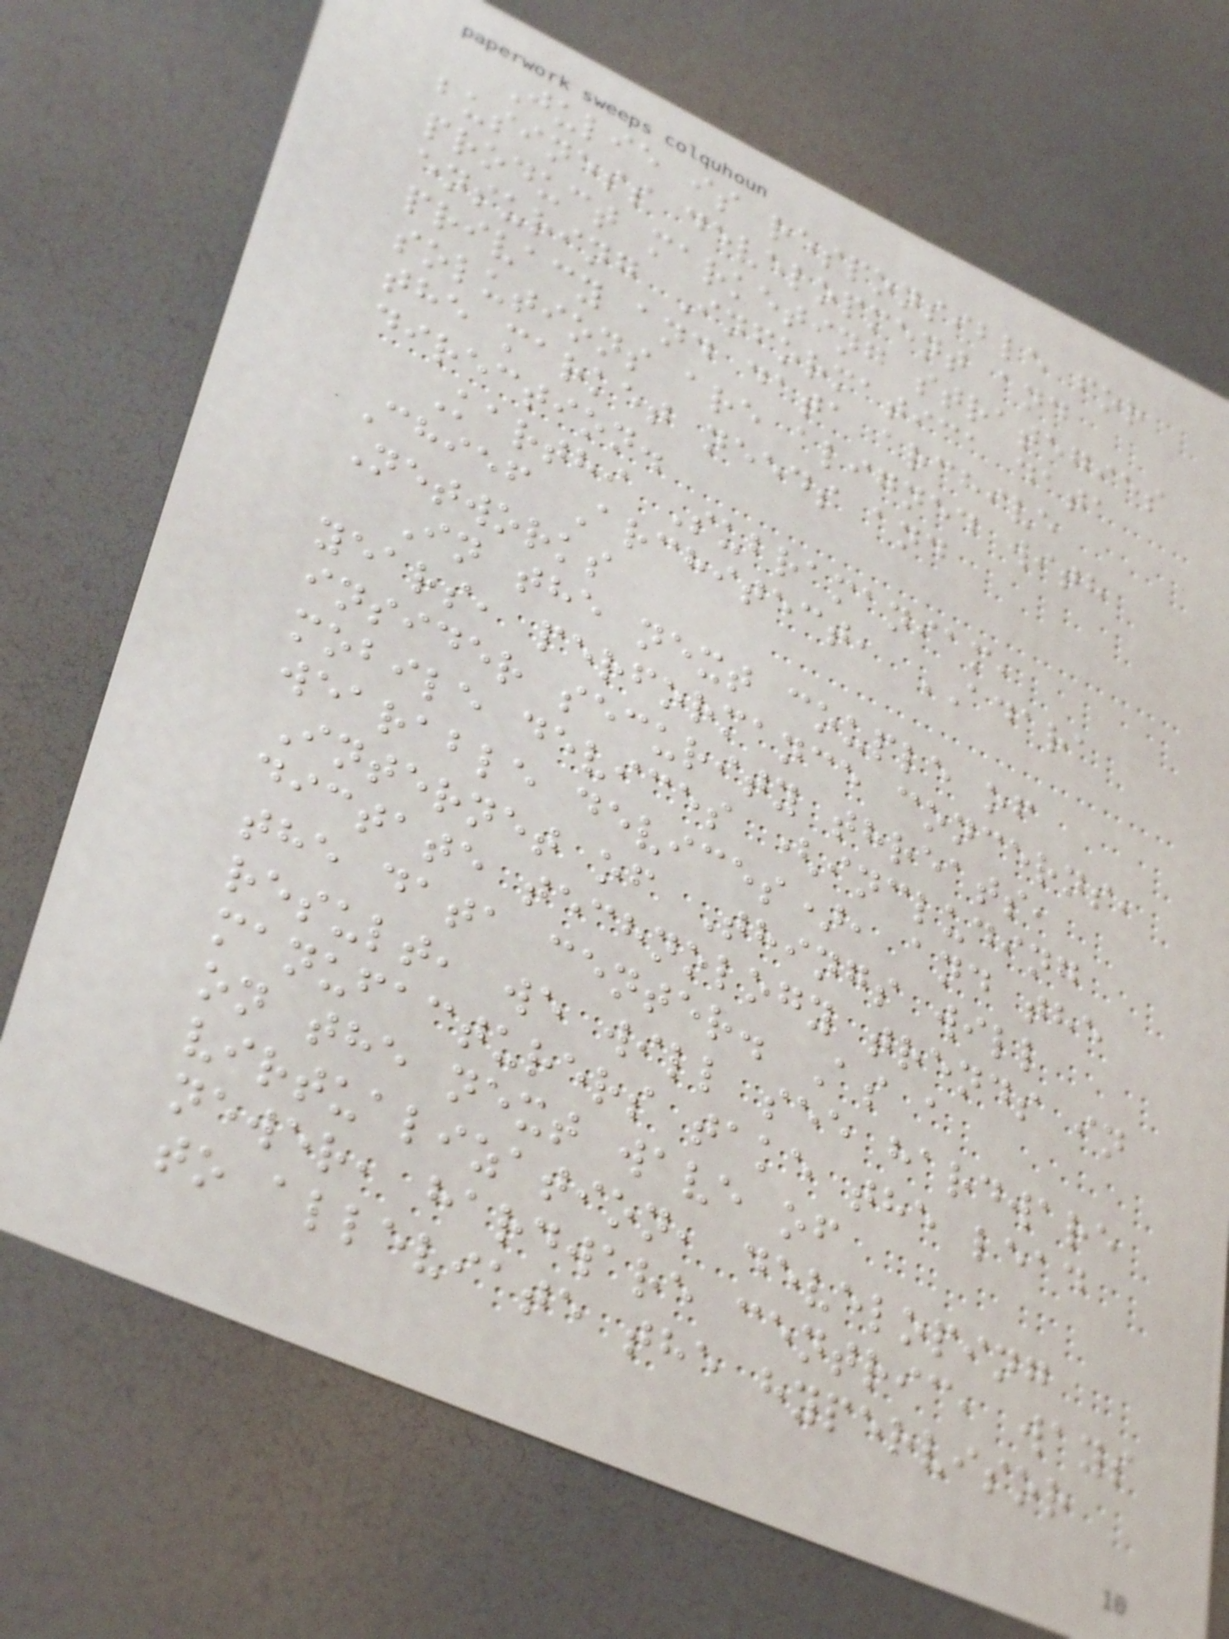Julie is responsible for
business development and
product marketing strategies
ensuring Informatica data
privacy and data archive
solutions are aligned with
the market needs and
direction.
Karthi Subramaniam,
Chief Architect, ADARA
Networks
In the next couple of
years, performance concerns,
insider security threats,
mobile devices (including
wearable devices), and the
Internet of Things will
dictate technology trends in
the data center. As a
result, we will see hardware
manufacturers take the lead
on the next wave of
virtualization, developing
newer, hardware centric, ways
to alleviate the hypervisor
